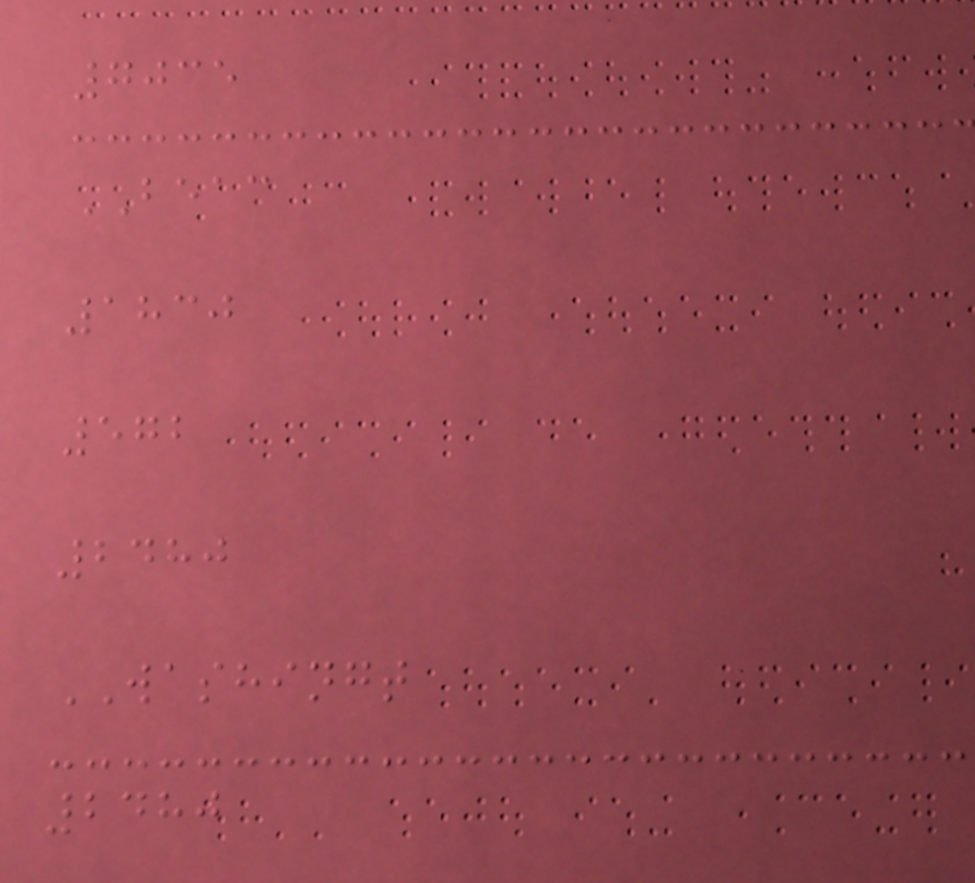7035
BEAC
1830
572
2480
WASHINGT
2480
